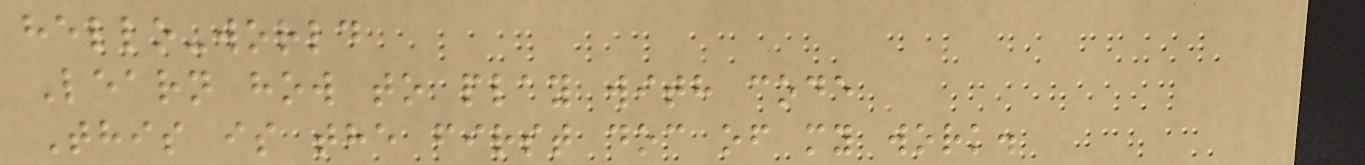hello-world
Learn how to play with code
This is the first doc of my work.
